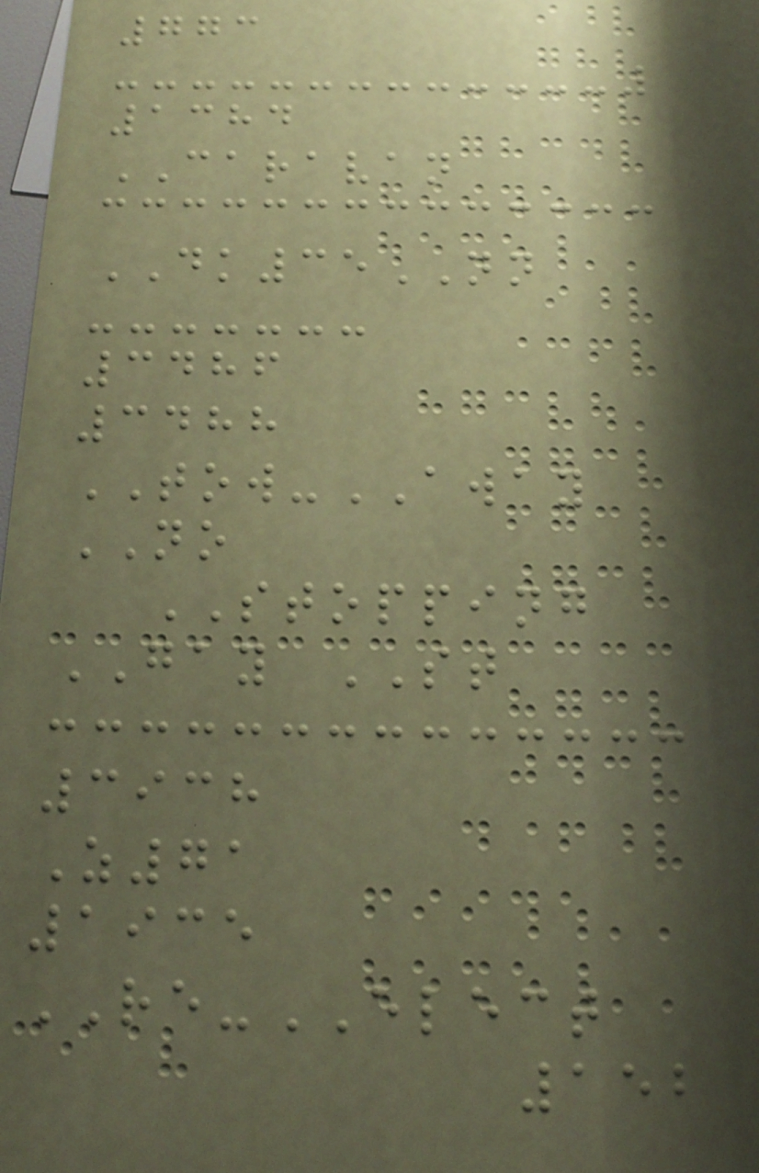773
1384
CARAVAN
DK35NN
3486
3488
TOW-AWAY
NO
STOPPING
GAY ST
3938
Z71
1935
RE-ELECT
152
